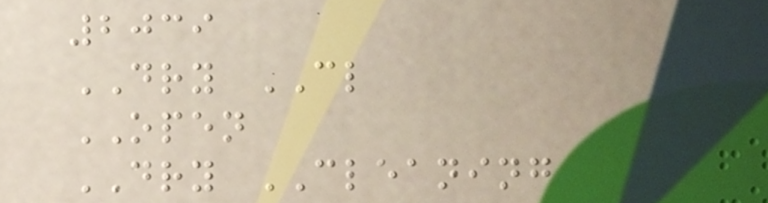2039
DRY CL
OPEN
DRY CLEANING
